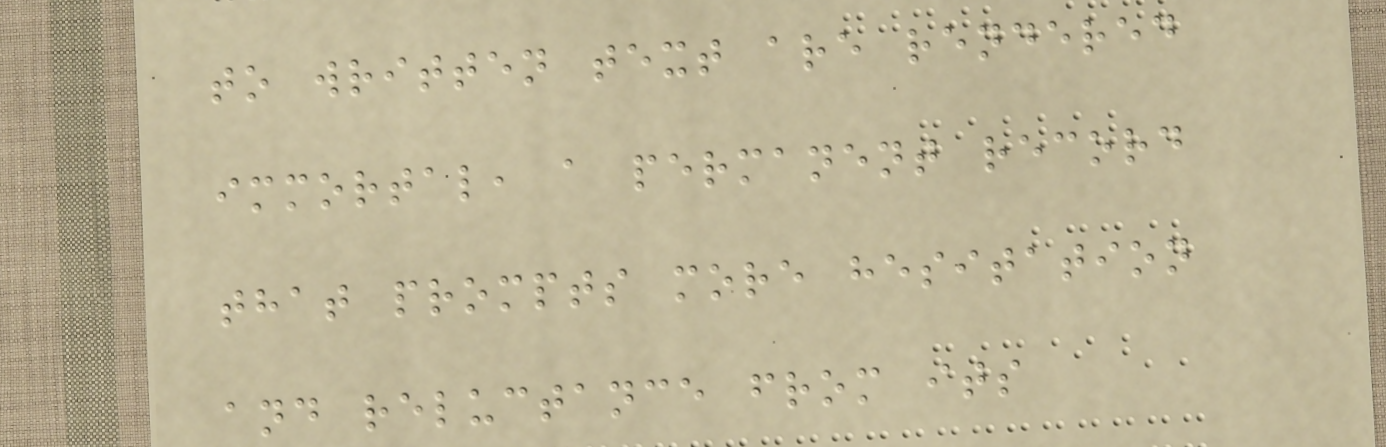to written text are rendered
immortal, a permanent record
that prompts more hesitation
and reluctance from its
